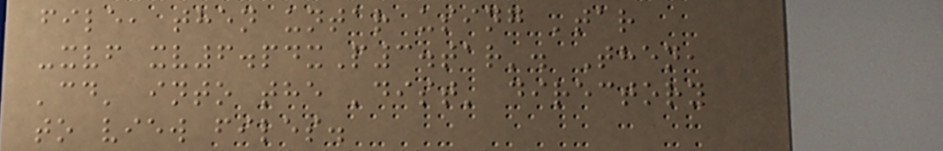file, then untar using 'tar
-xvf xv6.pdxP3.tar'. Then,
'cd' into the 'dist' directory
to view files.
